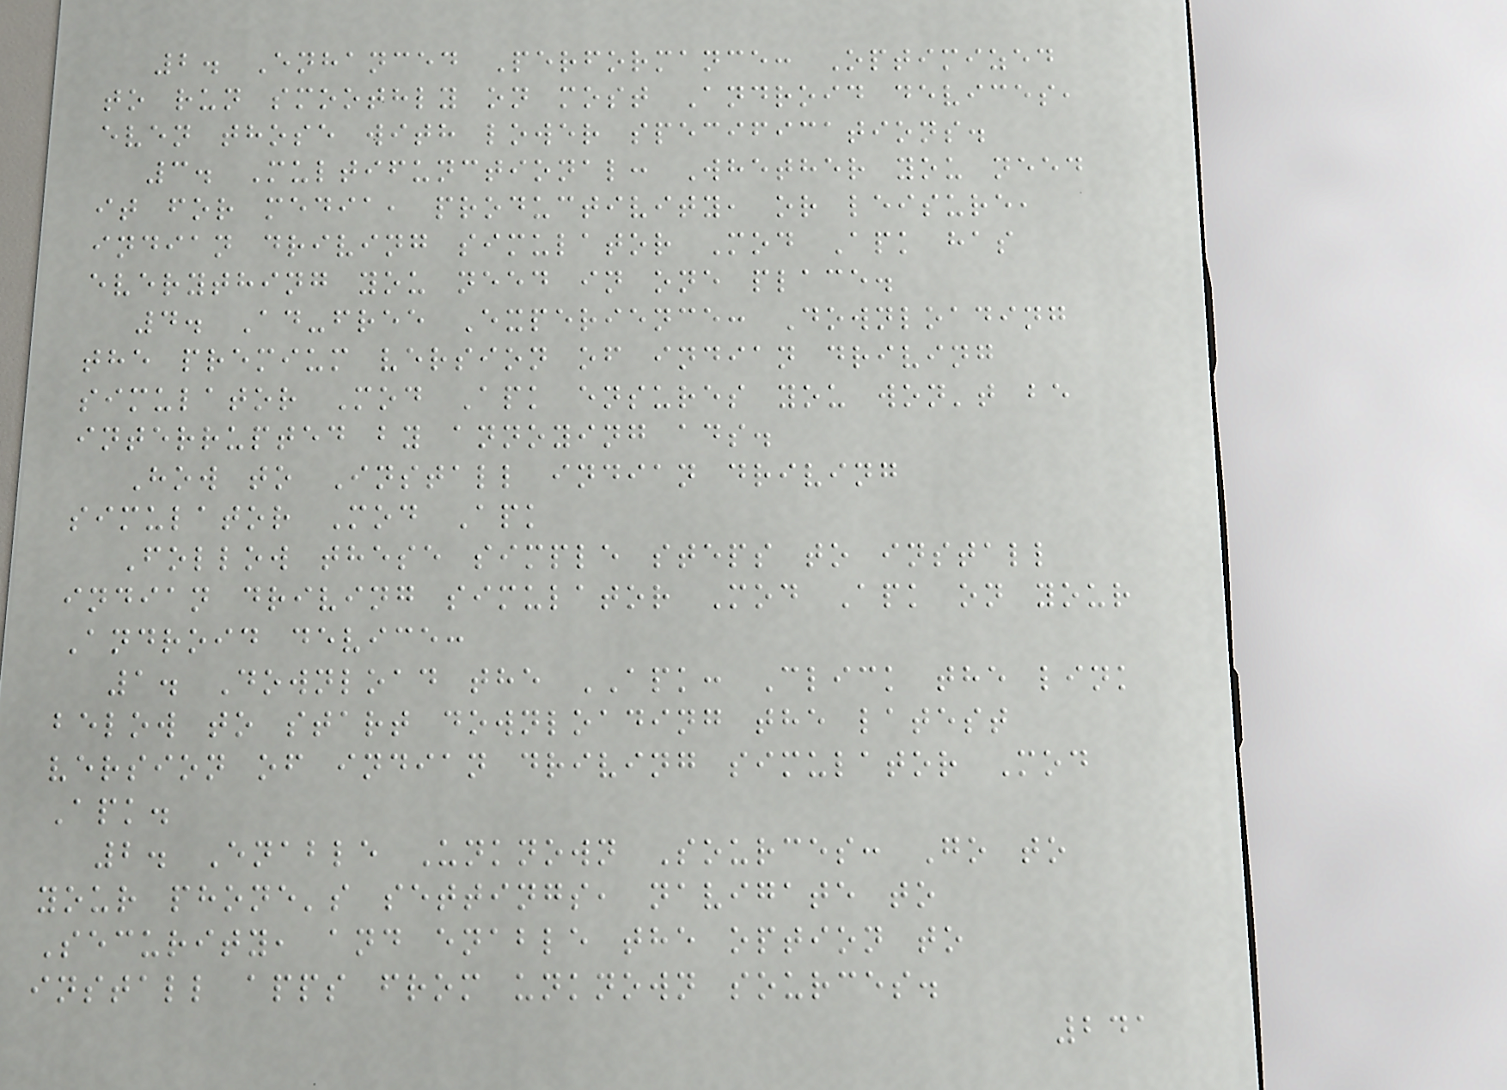2. Enhanced Performance: Optimized
to run smoothly on most Android devices,
even those with lower specifications.
3. Multifunctional: Whether you need
it for media, productivity, or leisure,
indian driving simulator Mod Apk has
everything you need in one place.
4. Ad-free Experience: Downloading
the premium version of indian driving
simulator Mod Apk ensures you won't be
interrupted by annoying ads.
How to Install indian driving
simulator Mod Apk
Follow these simple steps to install
indian driving simulator Mod Apk on your
Android device:
1. Download the APK: Click the link
below to start downloading the latest
version of indian driving simulator Mod
Apk.
2. Enable Unknown Sources: Go to
your phone's settings, navigate to
Security, and enable the option to
install apps from unknown sources.
241
